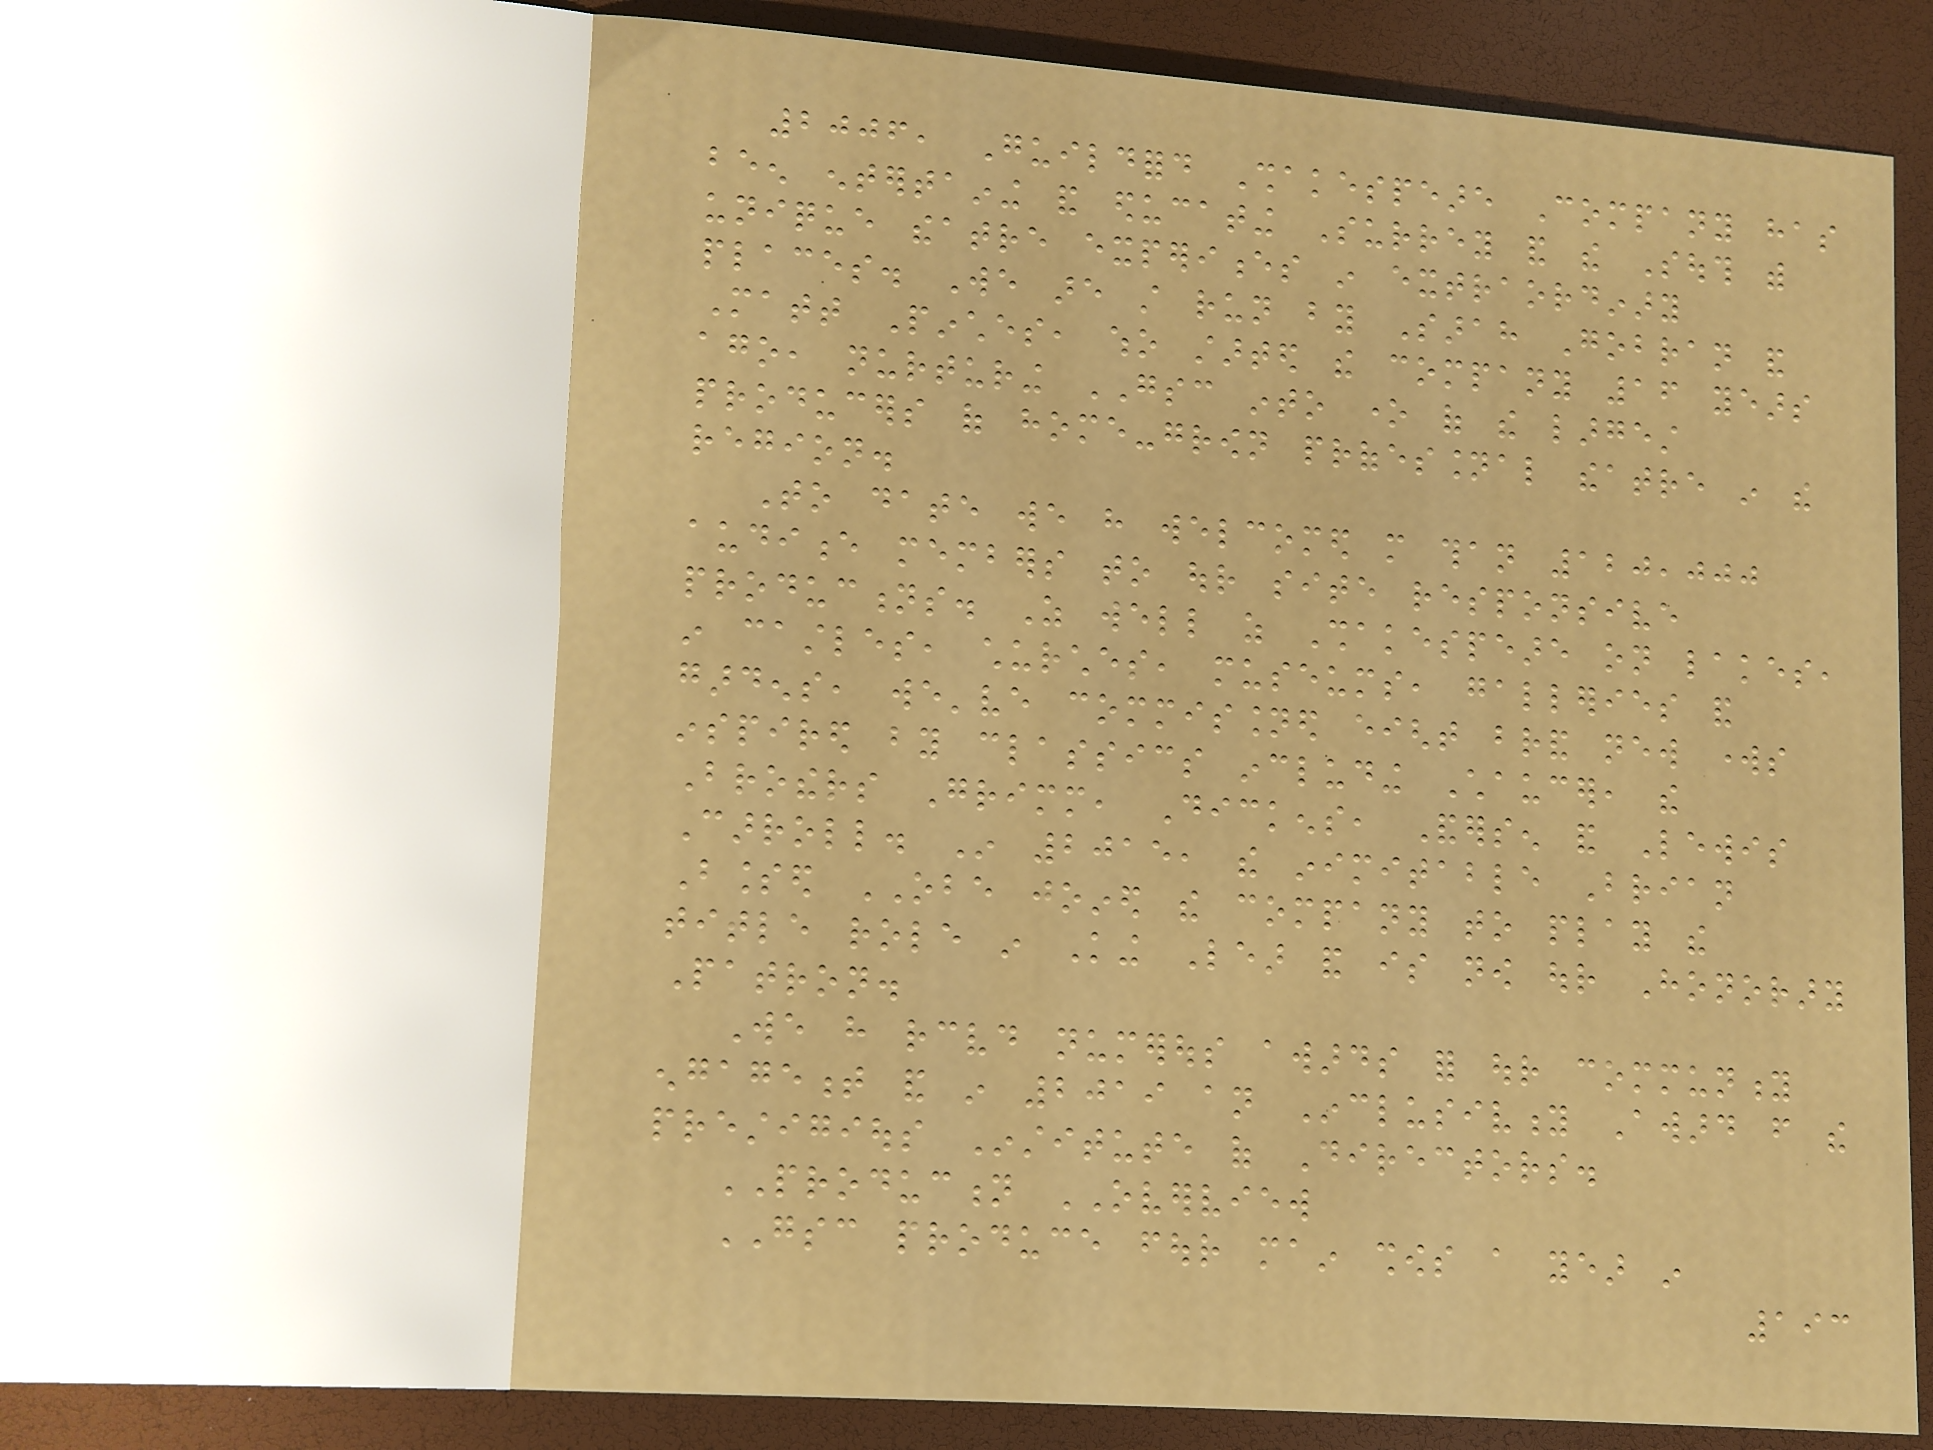2006, Guildford Shakespeare Company has
been entertaining and educating Surrey and the South with
unique theatre experiences in extraordinary
places. We are still run by Sarah Gobran and
Matt Pinches, who started the company 16 years
ago, nurturing GSC into one of the largest
producers of home-grown professional theatre in the
region.
To date we have welcomed more than 120,000
audience members to our site responsive
productions. As well as Shakespeare on lakes,
in castles, churches, museums, galleries and
gardens, we've commissioned eight brand new works
inspired by classics including Chaucer, the
Brothers Grimm, Dickens, Andersen and Lewis
Carroll. In 2015, the inimitable Brian
Blessed OBE joined the company to play the
title role in King Lear and is now our Honorary
Patron.
We have received numerous awards for our community
engagement and in 2019 an Inclusivity Award from the
prestigious Institute of Directors.
PRODUCTION OVERVIEW
GSC produce four main shows a year in
193
